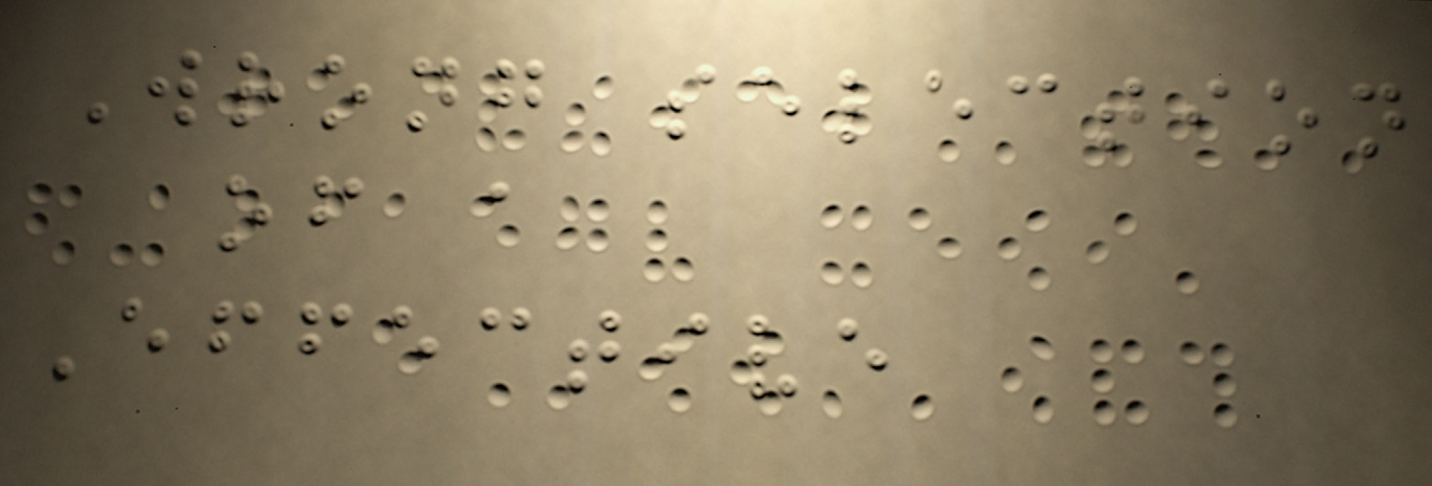Wrong selection
of a
Effective
